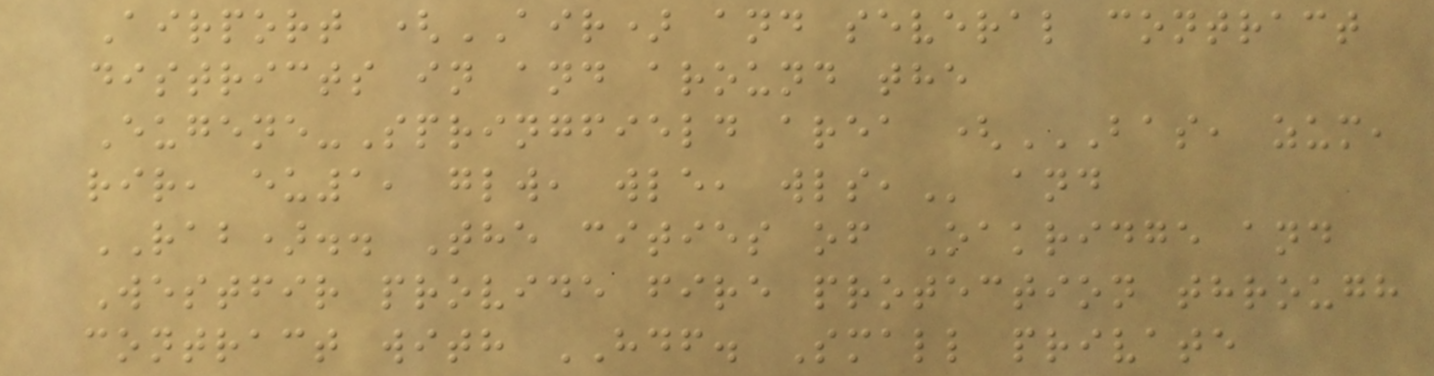Airport (AIR) and several contract
districts in and around the
Eugene-Springfield area (BAS, ZUM,
RIR, EU1, GLW, WLE, WLS, and
RAB).. The cities of Oakridge and
Westfir provide fire protection through
contract with HDF. Small private
